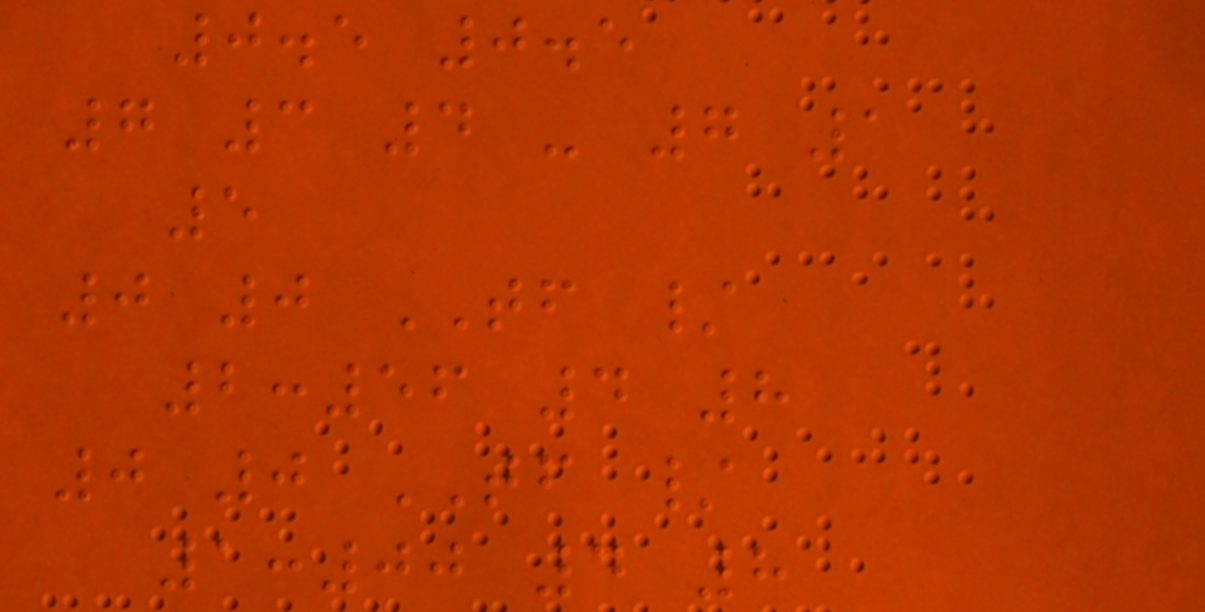0.5 0.5
7 3 4 - 7 1
5
0 0 TF /
2:56 4 8
0 0 TF /
1:00 4 8
